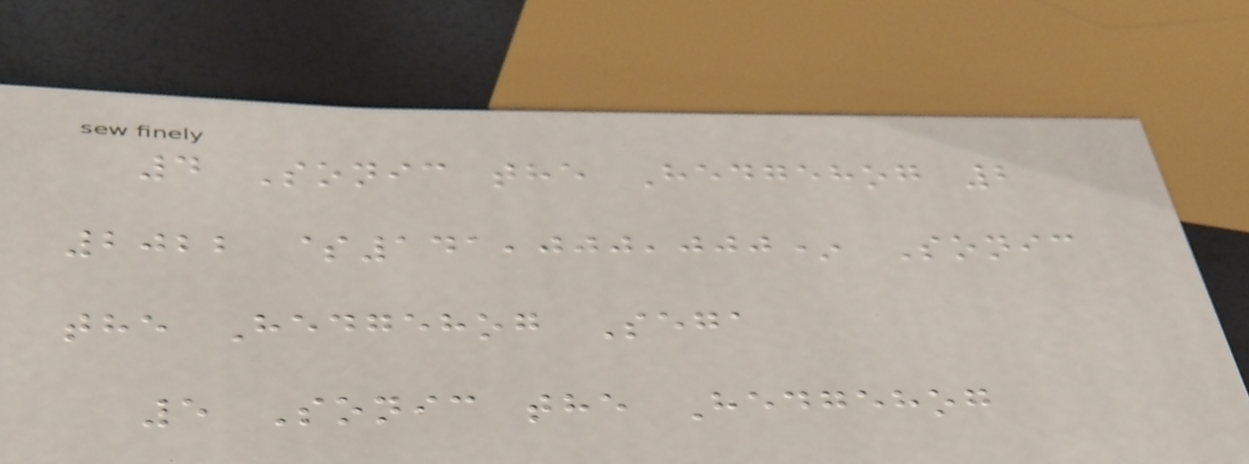4 Sonic the Hedgehog 2
2022 $141,000,000* Sonic
the Hedgehog Sega
5 Sonic the Hedgehog
